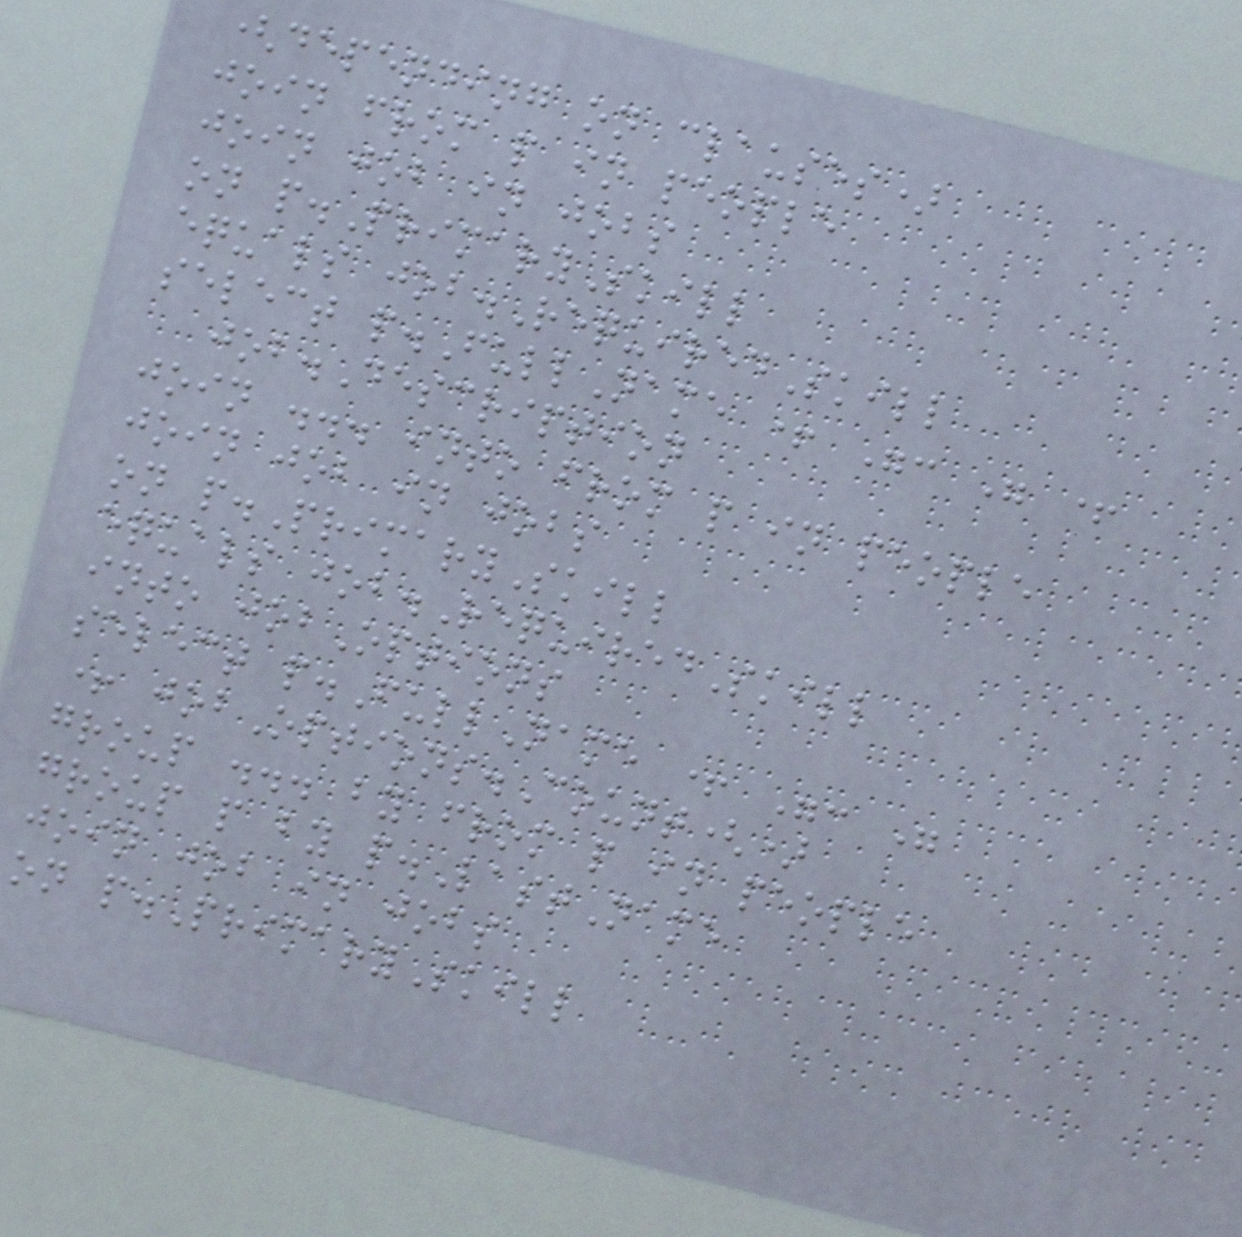(depending on clauses)
join from p in people
join job in jobs
on p.PrimarySkill
equals job.RequiredSkill
select p.FullName + ": " +
job.Description
join ... into from p in people
join job in jobs
on p.PrimarySkill
equals job.RequiredSkill
into jobOptions
select p.FullName + ": "
+ jobOptions.Count()
group ... by from p in people
group p by p.LastName
join job in jobs
on p.PrimarySkill
